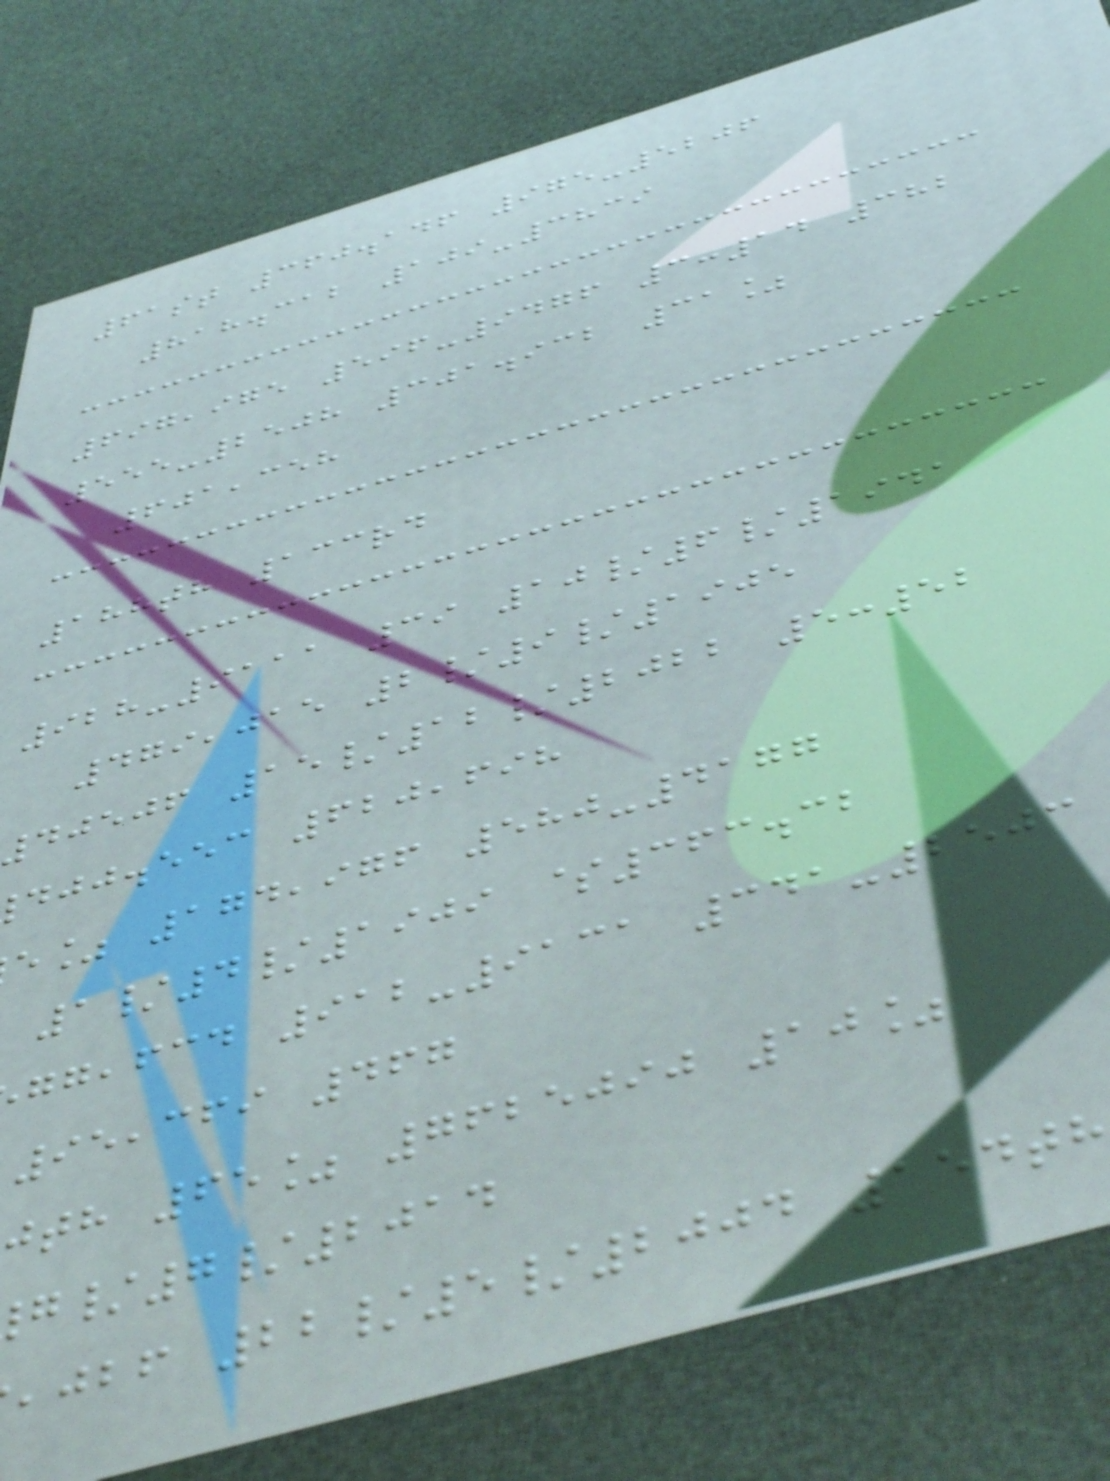61st 360.146 975-5206
818.312 109-3839
697,975 596-9476 3:14 382
555-2508 301.932 31%
601,358
188th 133rd
928-9111 39 10/6/1941
479,015 2/9/1905
40506 15/12/2022 5:52
djj.eec 620,698
e% 174,976 580-4177
1/4/1909 $363.32
,fcd 912-9131 341-2503
95,369 467
jth 65% 7625090 10%
/7/2014
,jbf 22/5/2004 154th
